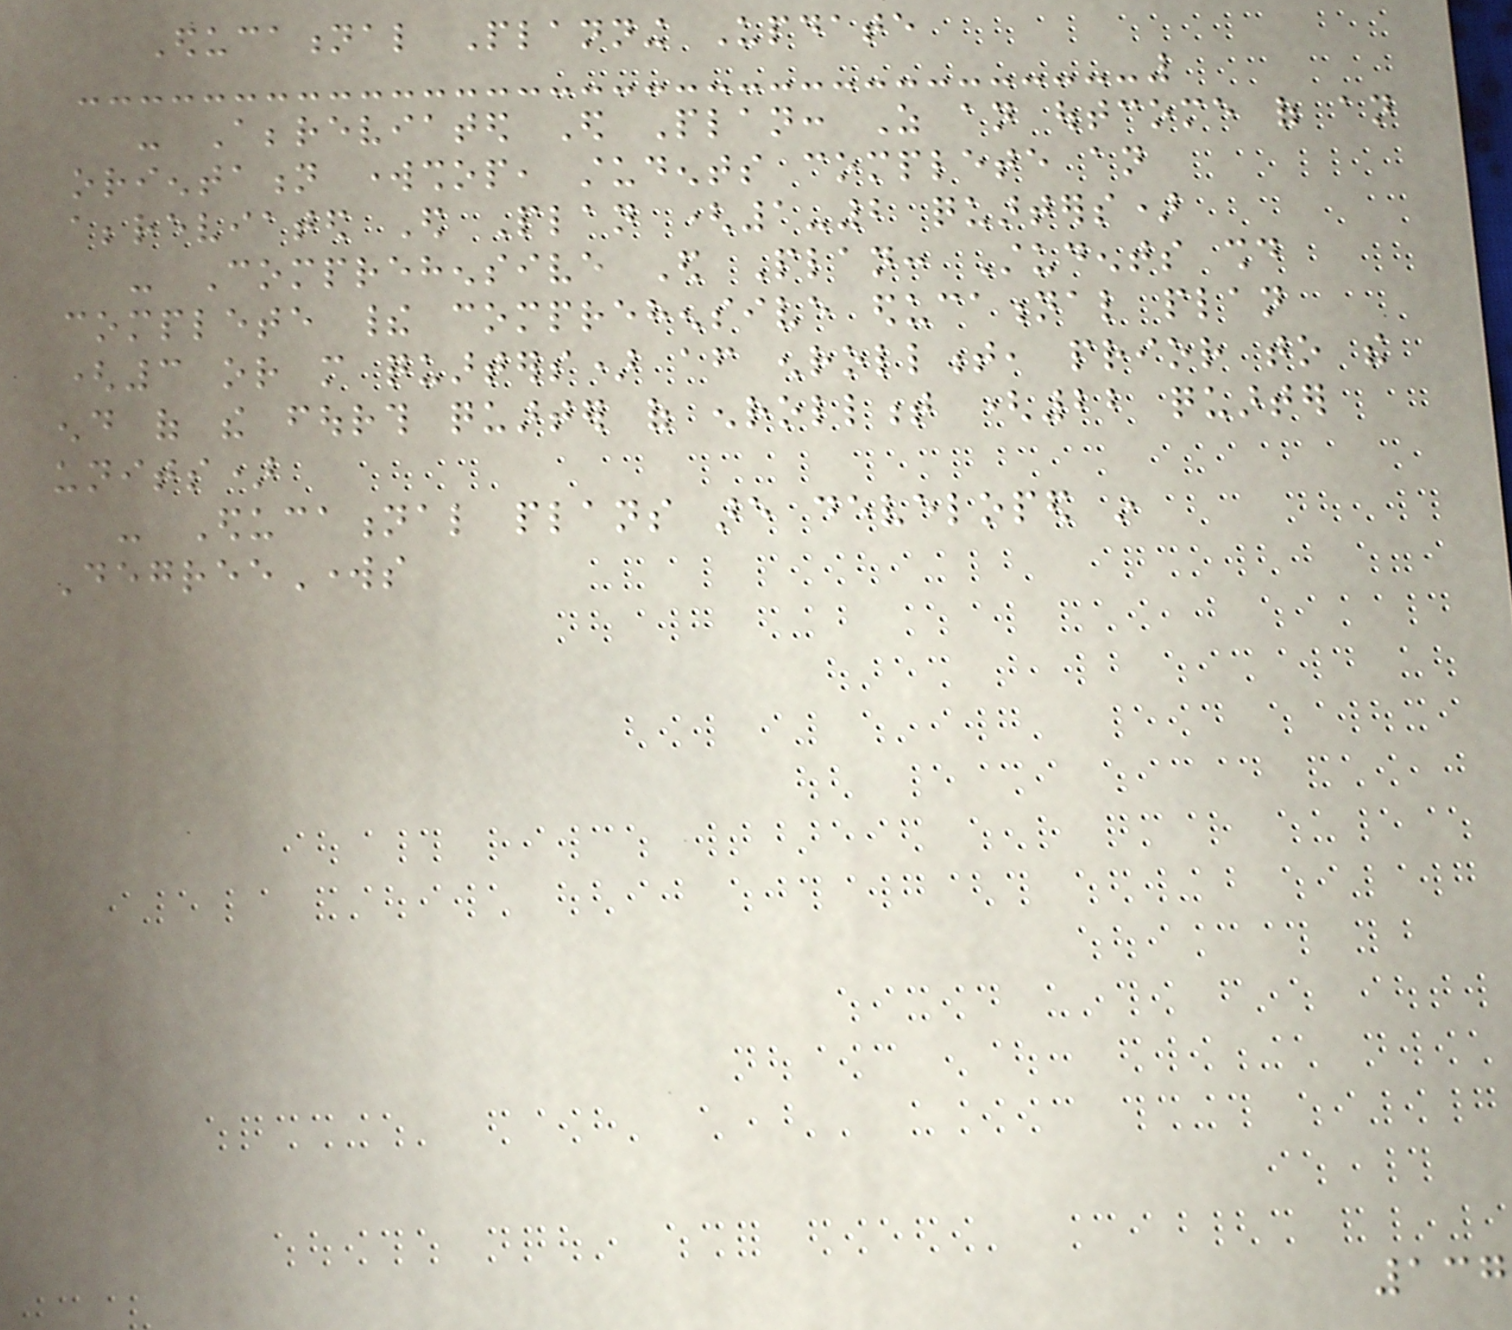Educational Planning Update
- Abbreviated Ed Plan: As an outcome of an
orientation workshop, students complete an
abbreviated Ed Plan (1-2 quarters)
- Comprehensive Ed Plan: Students should
complete their comprehensive educational plan
(3 or more quarters) after enrollment, prior to the
end of the fourth quarter of enrollment (22 quarter
units)
- Educational plans are developed in
DegreeWorks
137
